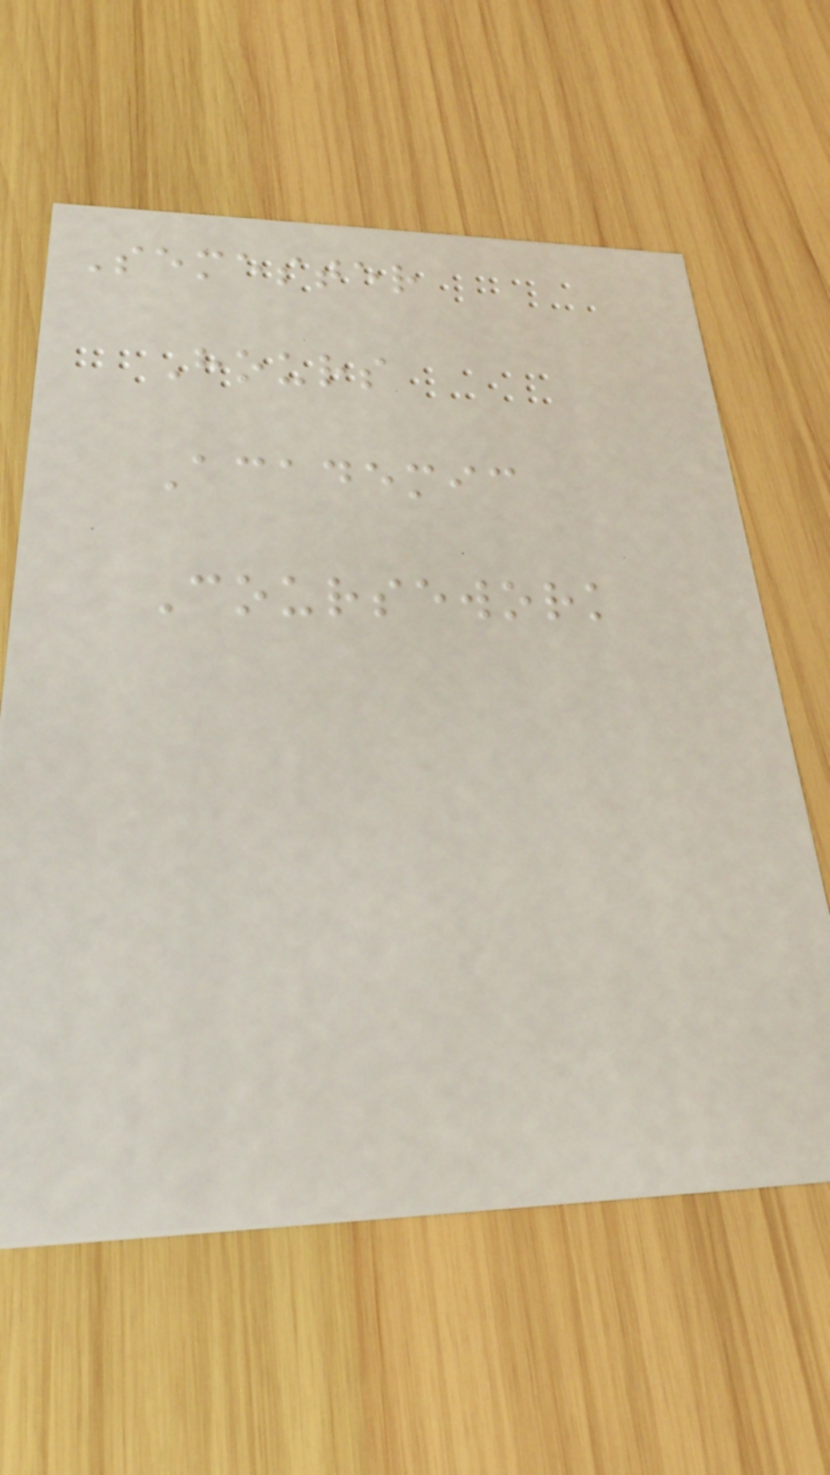Semester
Hours
Academic
Coursework
